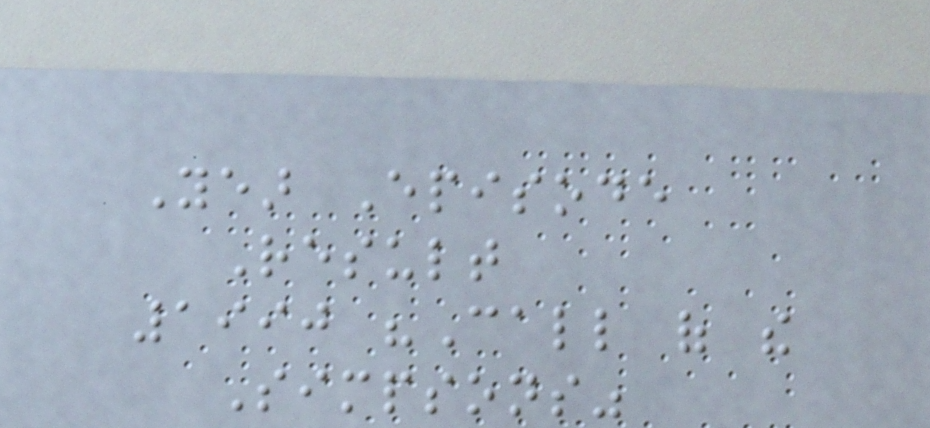Year Episode
Result
1990 "Call of the
Simpsons"
